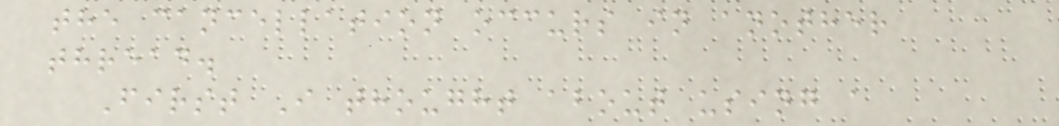the cancellation occurs in another
thread.
First I thought about using a
